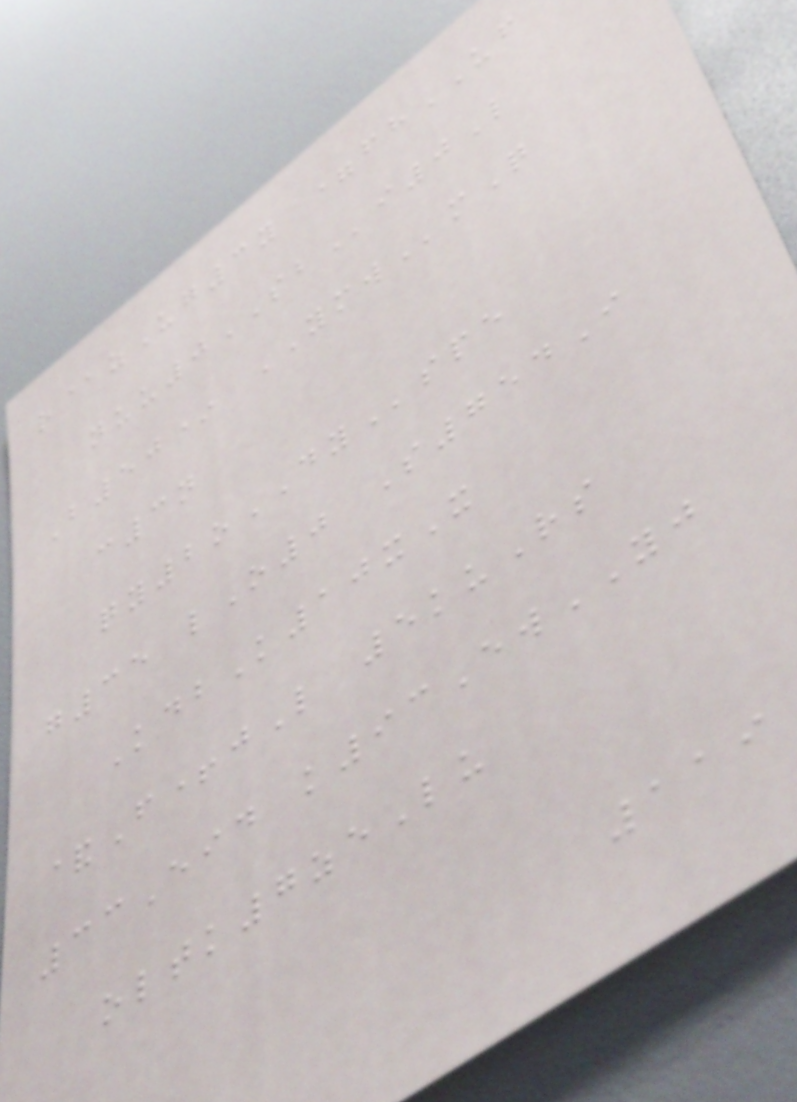r@zUg3y =fhUF
nuu0SBi0L
B50* YMWmQ
c3n
qy2oDYspe
g35 lO0 S754I
KdbK10xX
&F+jL 5kuRs
33Eid k93EwYJ
oltk7zeLu
119
